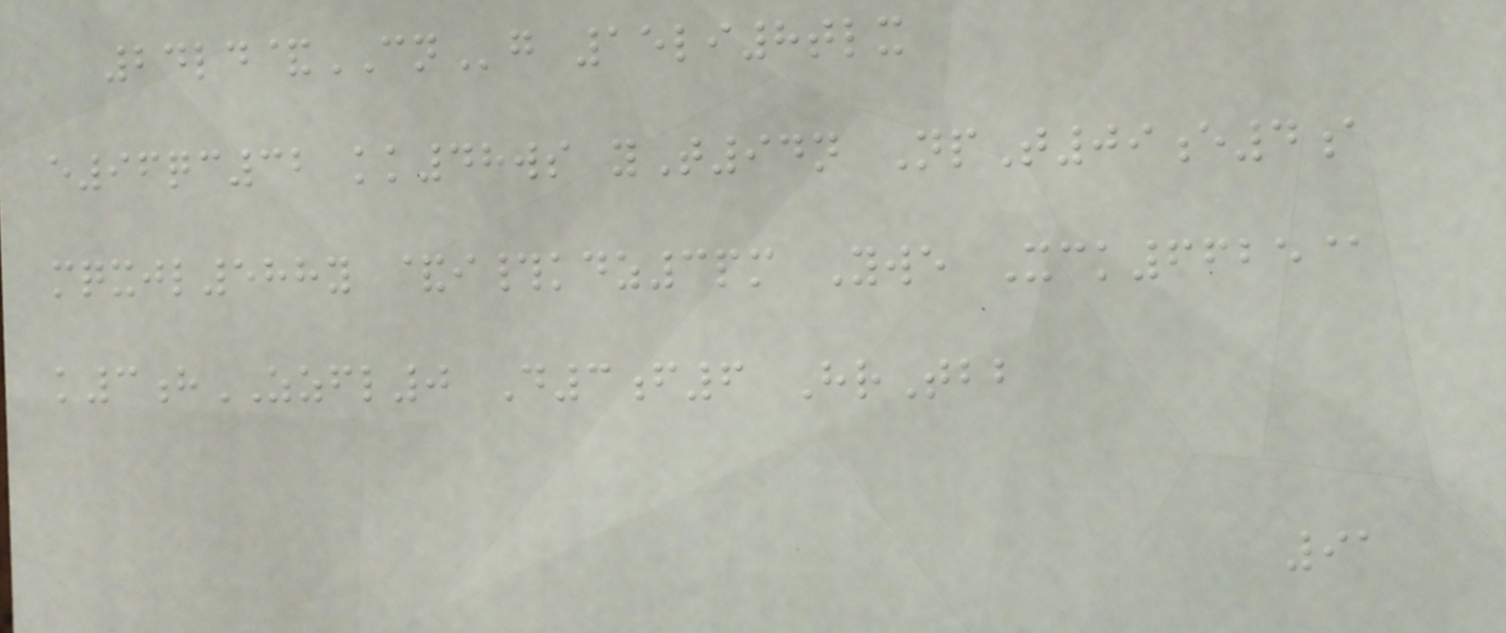24ld&CNg 15li8tlx
e96qc32 kk48ws yT94n NpT09e4a
mqxjl588y &i#kdz3pm Ywe Xck6625@
k3hZZFL0 D3f6 HrTbb
91
